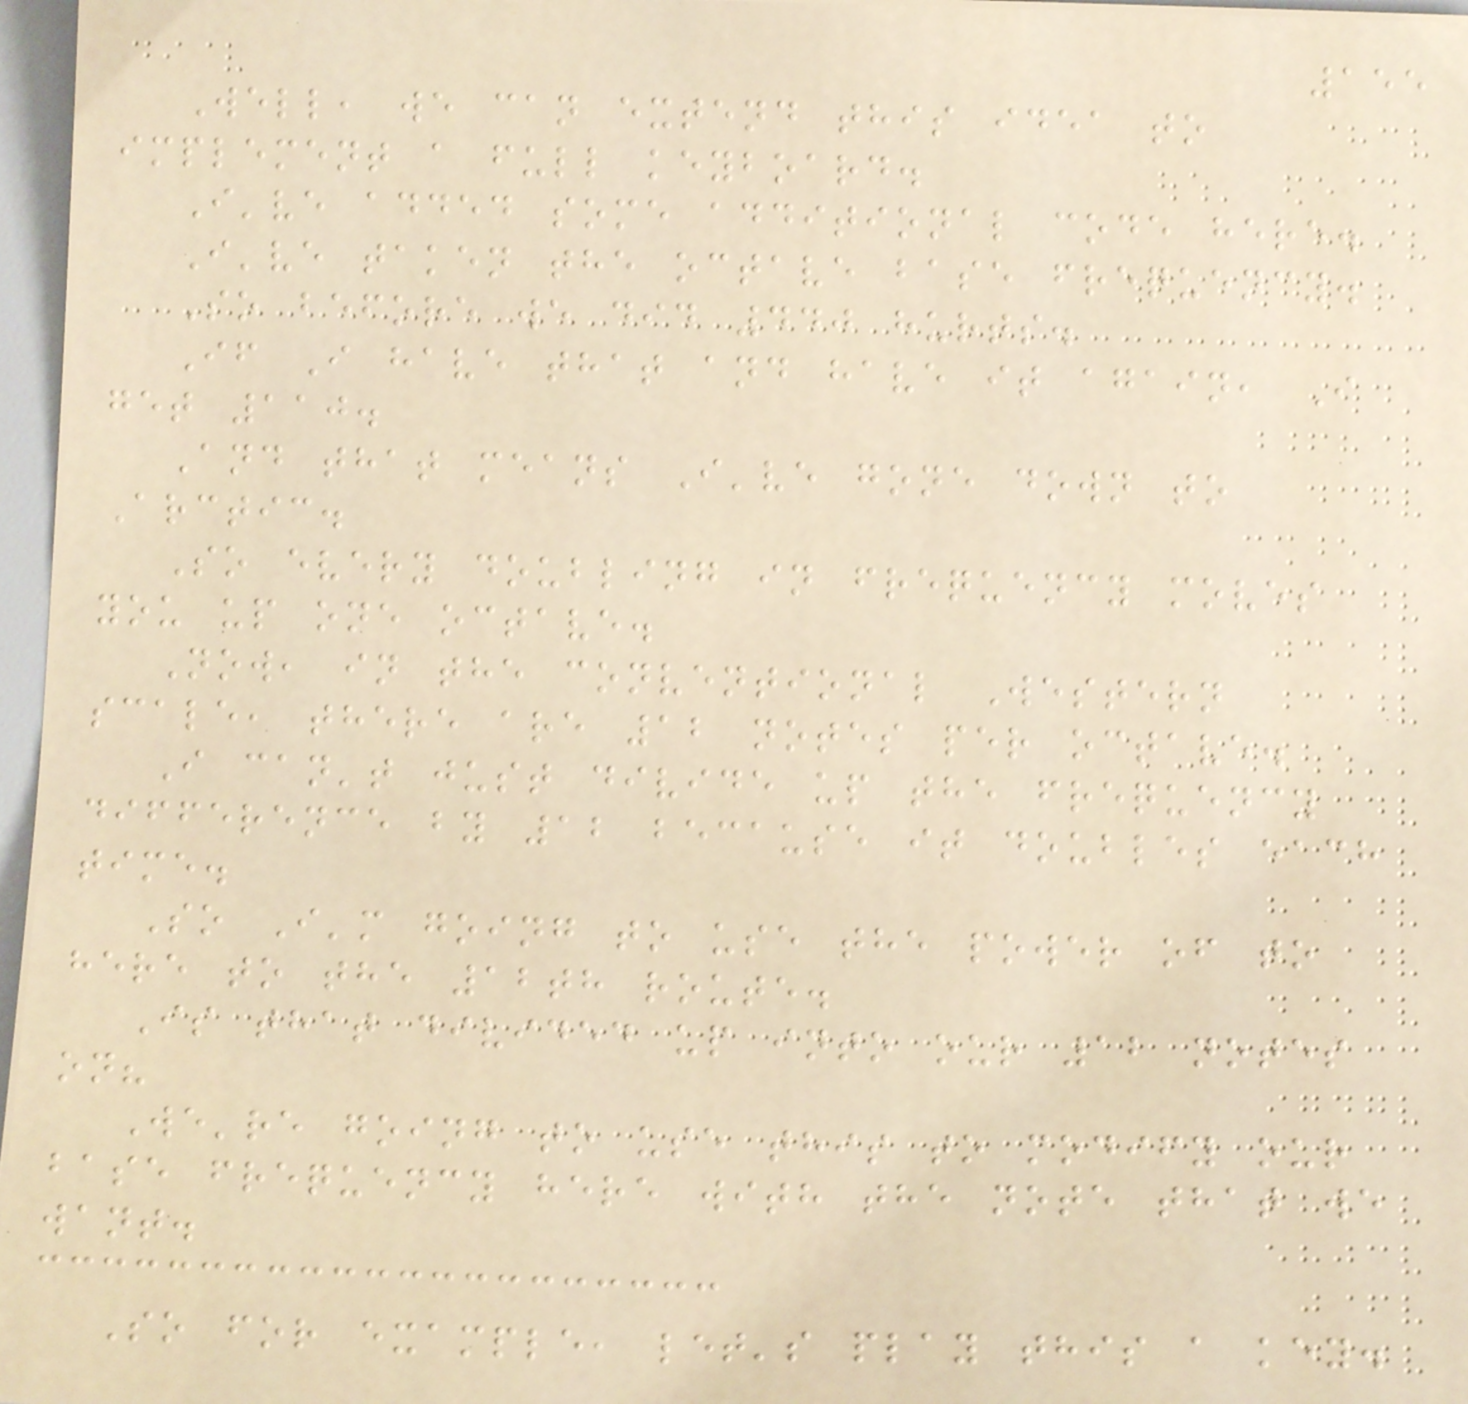155
Well, we can extend this idea to
implement a full keyboard.
I've added some additional code here.
I've taken the octave base frequency.
So before we did 440 hurts.
If I have that and have it again, I
get 110.
And that means I've gone down to
Arctic.
So every doubling in frequency moves
you up one octave.
Now, in the conventional Western
scale, there are 12 notes per octave.
I can't just divide up the frequency
difference by 12 because it doubles each
time.
So I'm going to use the power of to
here to the 12th route.
Is that divided up into our 12 notes
on?
We're going to use this to modify our
base frequency here with the note that we
want.
So for example, let's play this a key.
